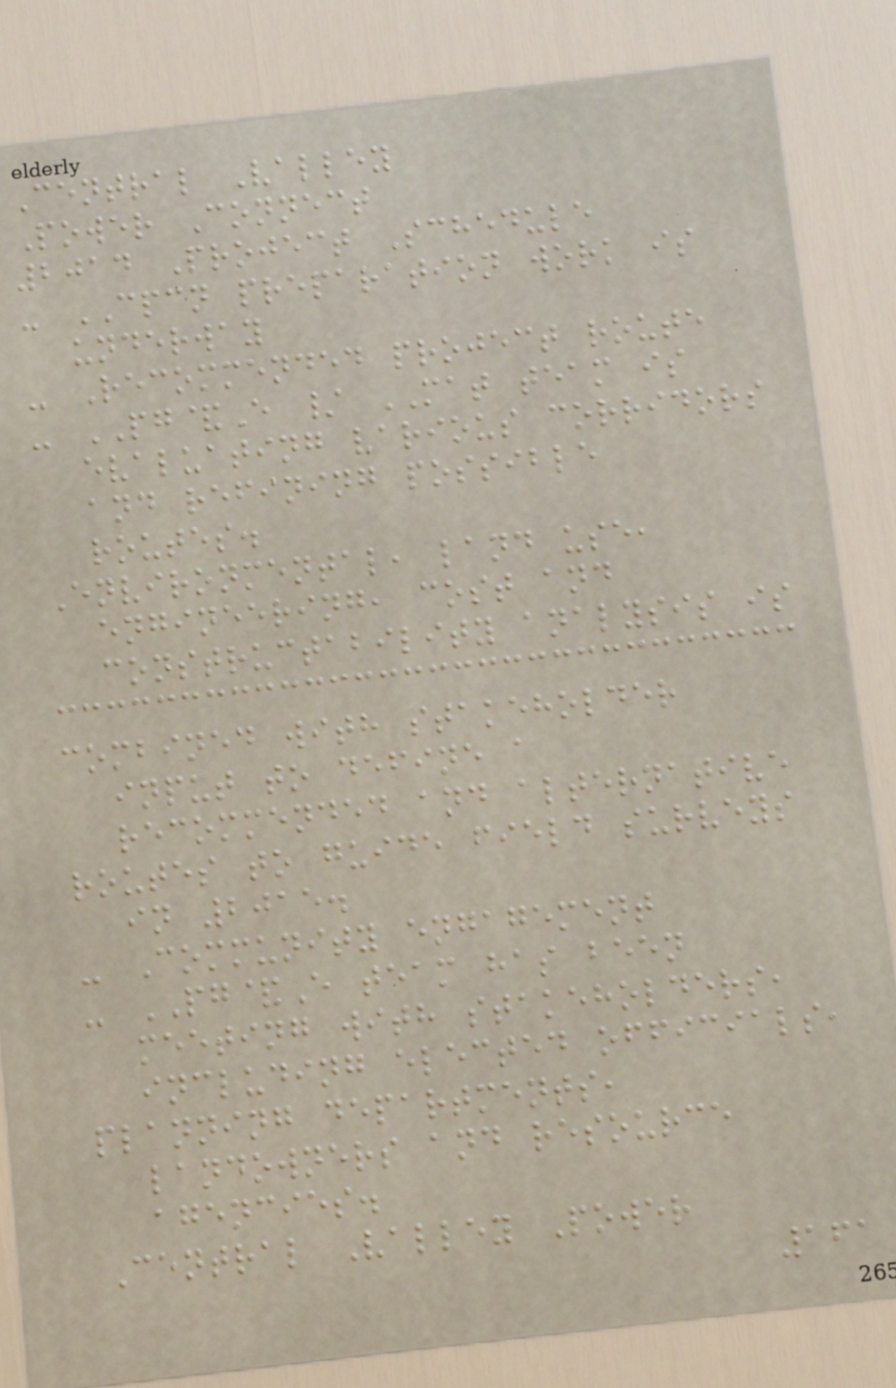Central Valley
Power Connect
2014 Project Schedule
- CPCN preparation work is
underway
- Recommended project route
- PG&E / MAT team is
evaluating various corridors
and refining possible
routes.
Environmental, land use,
engineering, cost and
constructability analysis is
combined with stakeholder
input to define a
recommended and alternative
routes to guide field surveys
in 2015.
- Community engagement
- PG&E team has been
meeting with stakeholders,
including elected officials,
planning departments,
landowners and resource
agencies.
Central Valley Power
161
